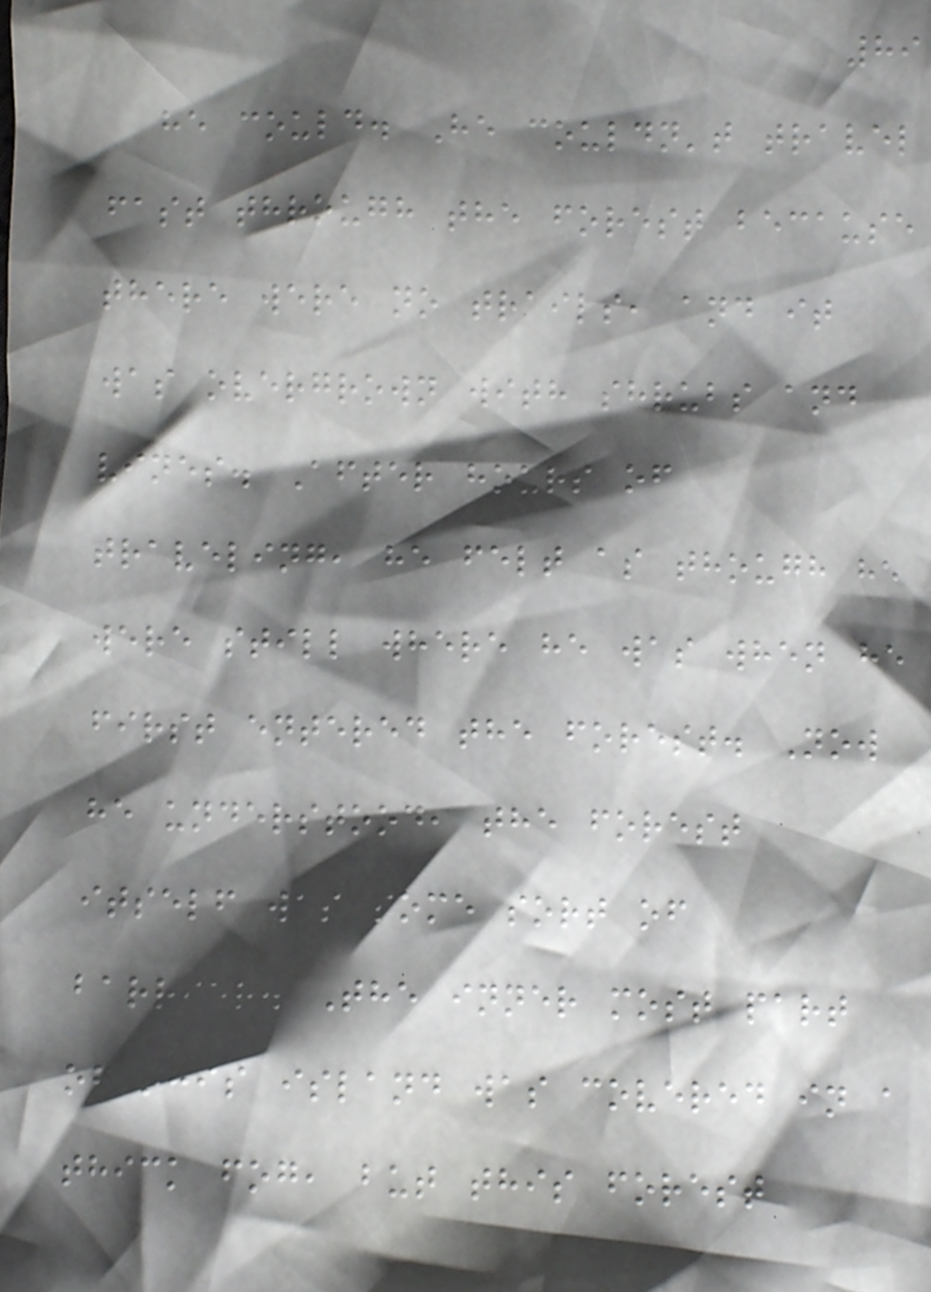89
he could. He couldn't travel
fast through the forest because
there were no trails, and it
was overgrown with shrubs and
vines. After hours of
traveling, he felt as though he
were still where he was when he
first entered the forest. Now
he understood, the forest
itself was some sort of
barrier. The inner most part
of this island was covered in a
thick fog, but this forest
